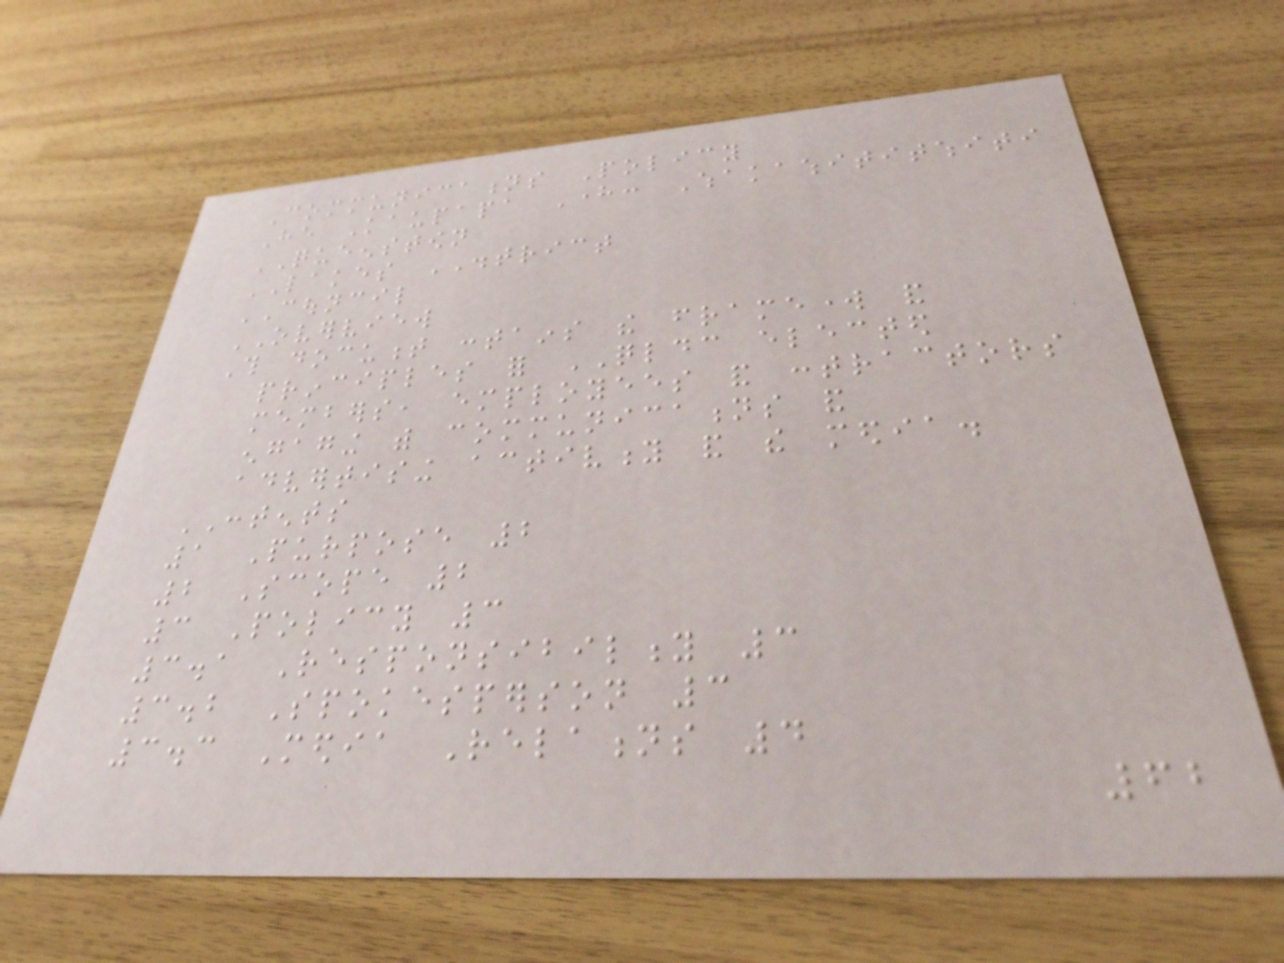Communications Policy
He Kaupapa Here: Whakawhititwhiti
QUEENSTOWN
LAKES DISTRICT
COUNCIL
OVERVIEW
This document contains the framework and
principles for QLDC elected
members, employees and contractors
engaging with communications and
advertising activity and the media.
CONTENTS
1 Purpose 2
2 Scope 2
3 Policy 3
3.1 Responsibility 3
3.2 Spokesperson 3
3.3 Media Relations 4
62
